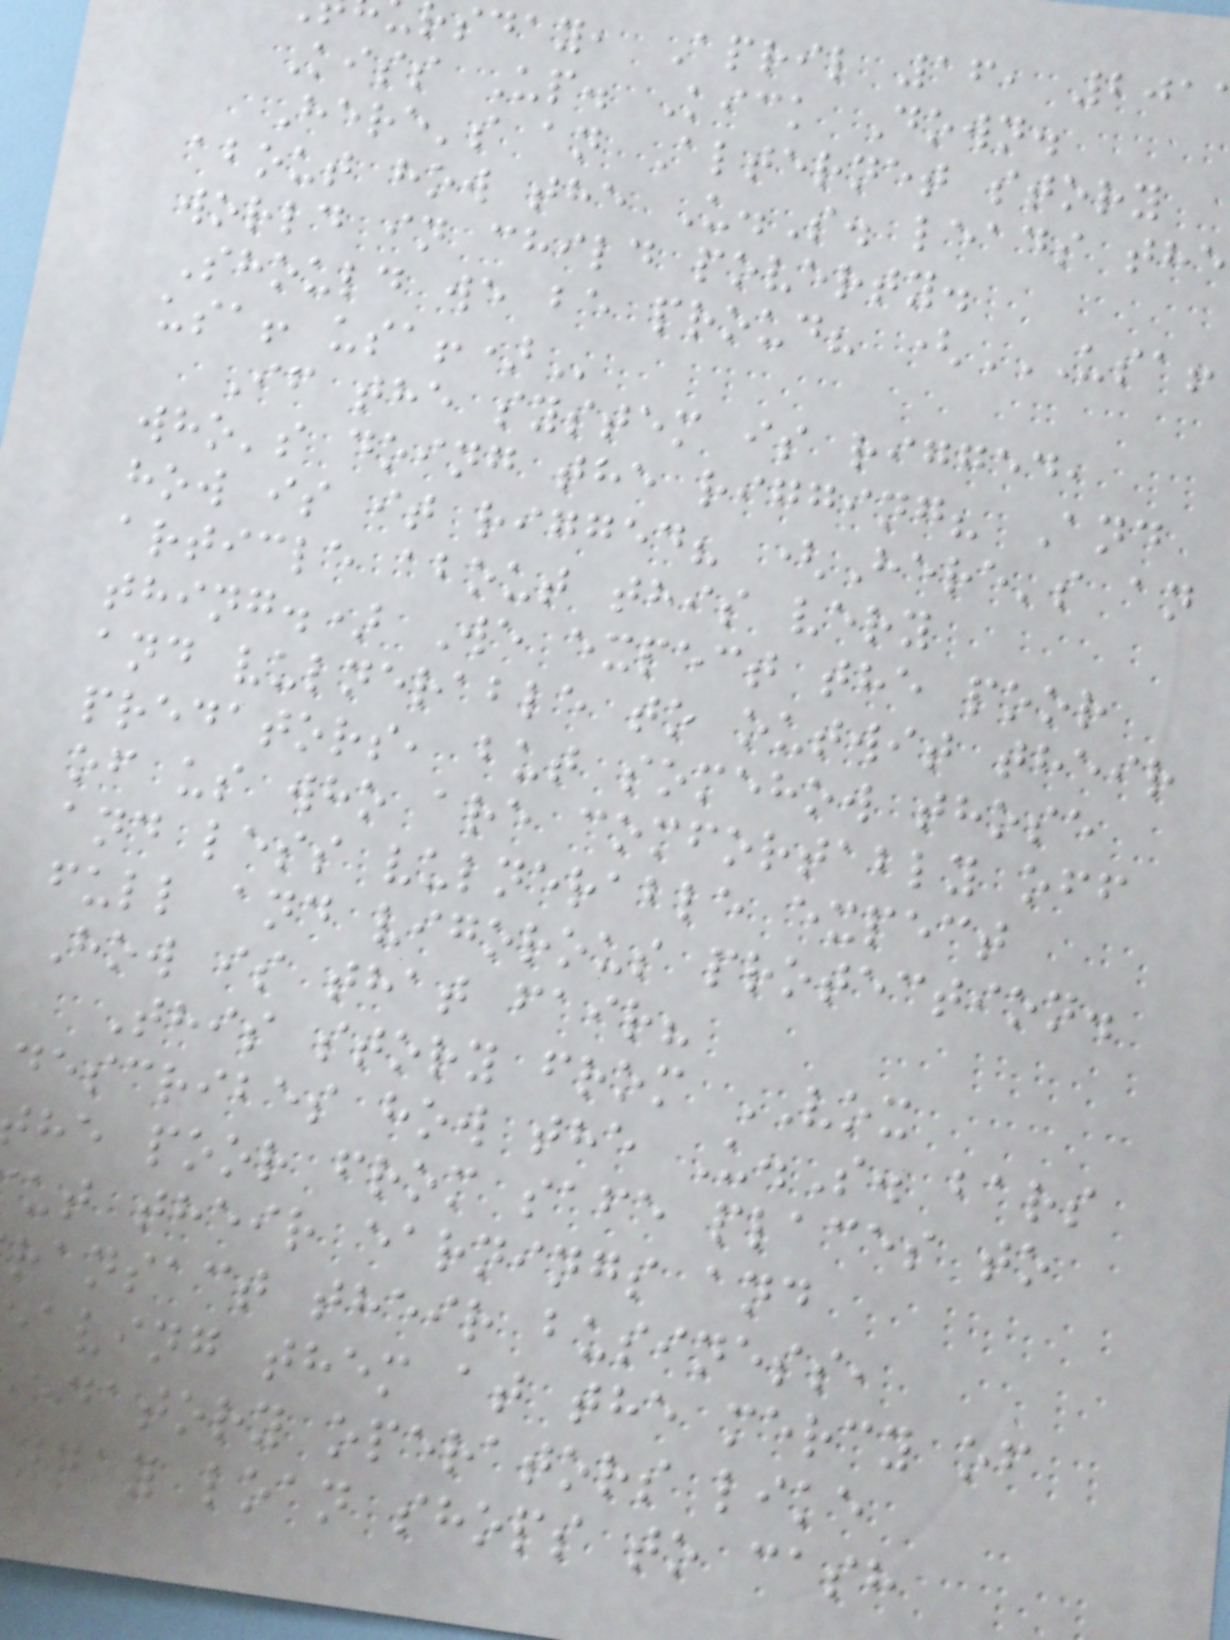sday, April 16, 201
Kiss Up. Kick Down.
Here's an Alternet story
about how the U.S. leads the
world in child poverty.
Should we be proud? (USA!
usa!
If the system is rigged,
who's doing the rigging? And
how is it rigged? (Here's an
article about this very
thing.) We expect the poor
and vulnerable to outwit their
predators, but somehow those
of us who are comfortably off
and less vulnerable expect
full and vigorous protection.
How is that fair?
This story from VOX
describes how the U.S. bars
he poor from safe places to
ut their earnings and
ransact their business,
aving them at the mercy of
edatory operators like
yday loan shops to cash
